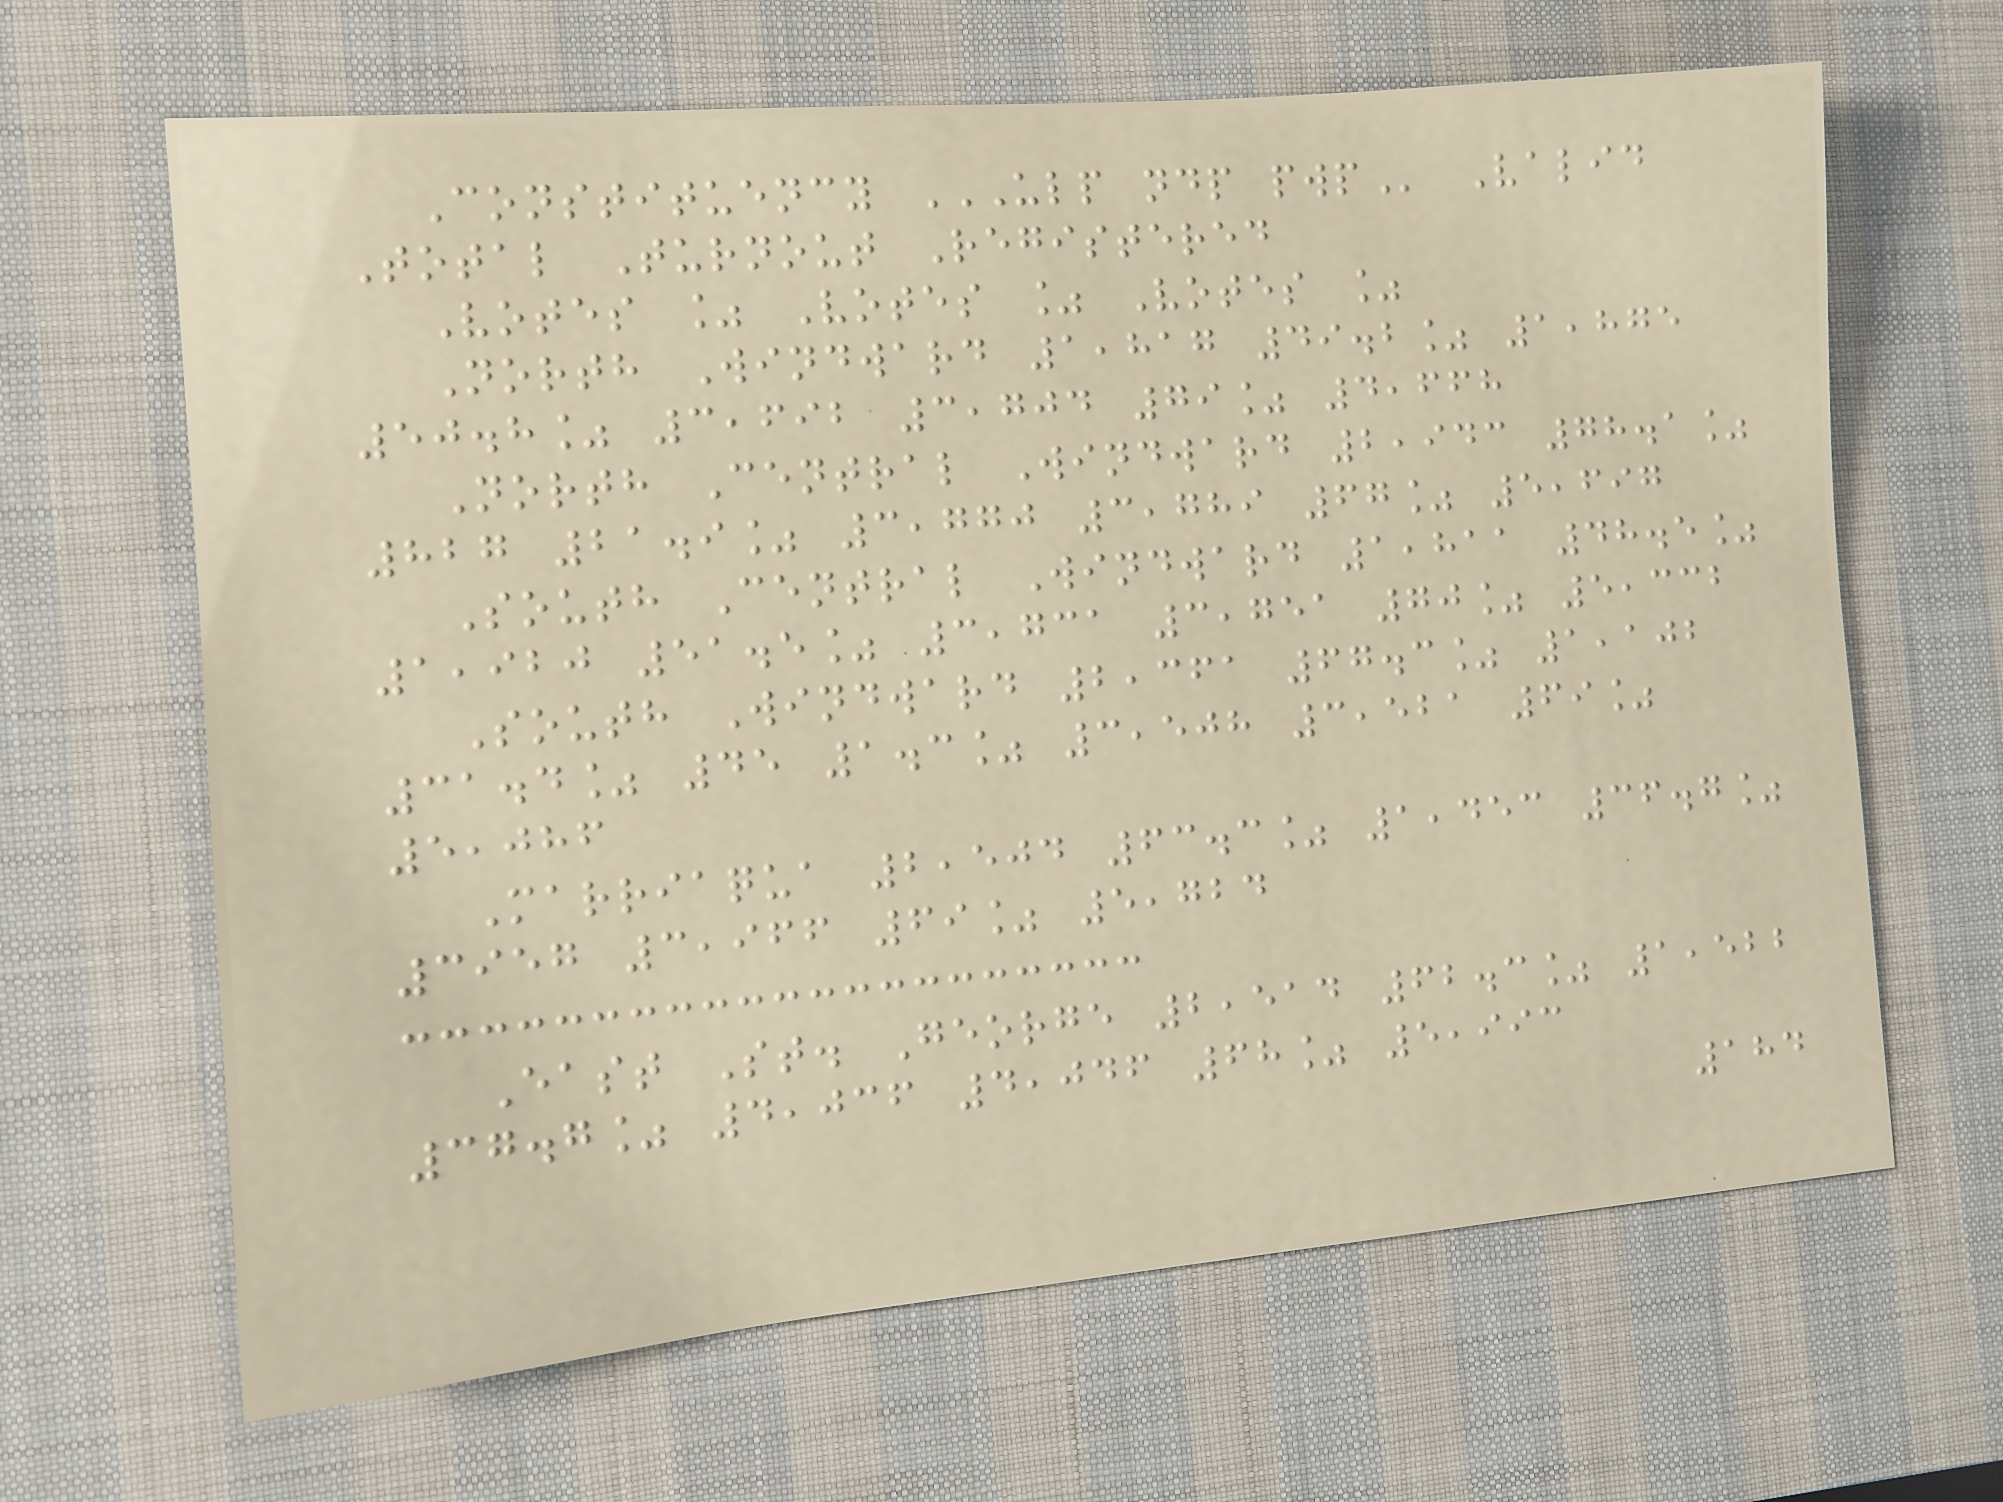Constituency ULP NDP PWP Valid
Total Turnout Registered
Votes % Votes % Votes %
North Windward 1,817 49.2% 1,875
50.8% 3,692 3,704 79% 4,668
North Central Windward 2,943 78.1%
827 21.9% 3,770 3,789 67% 5,697
South Central Windward 1,811 48.5%
1,920 51.5% 3,731 3,751 70% 5,332
South Windward 2,361 67.3% 1,102
31.4% 45 1.3% 3,508 3,521 69%
5,086
Marriaqua 2,504 63.3% 1,453 36.7%
3957 3,966 69% 5,724
East St. George 2,514 62.3% 1,522
37.7% 4,036 4,046 68% 5,993
184
